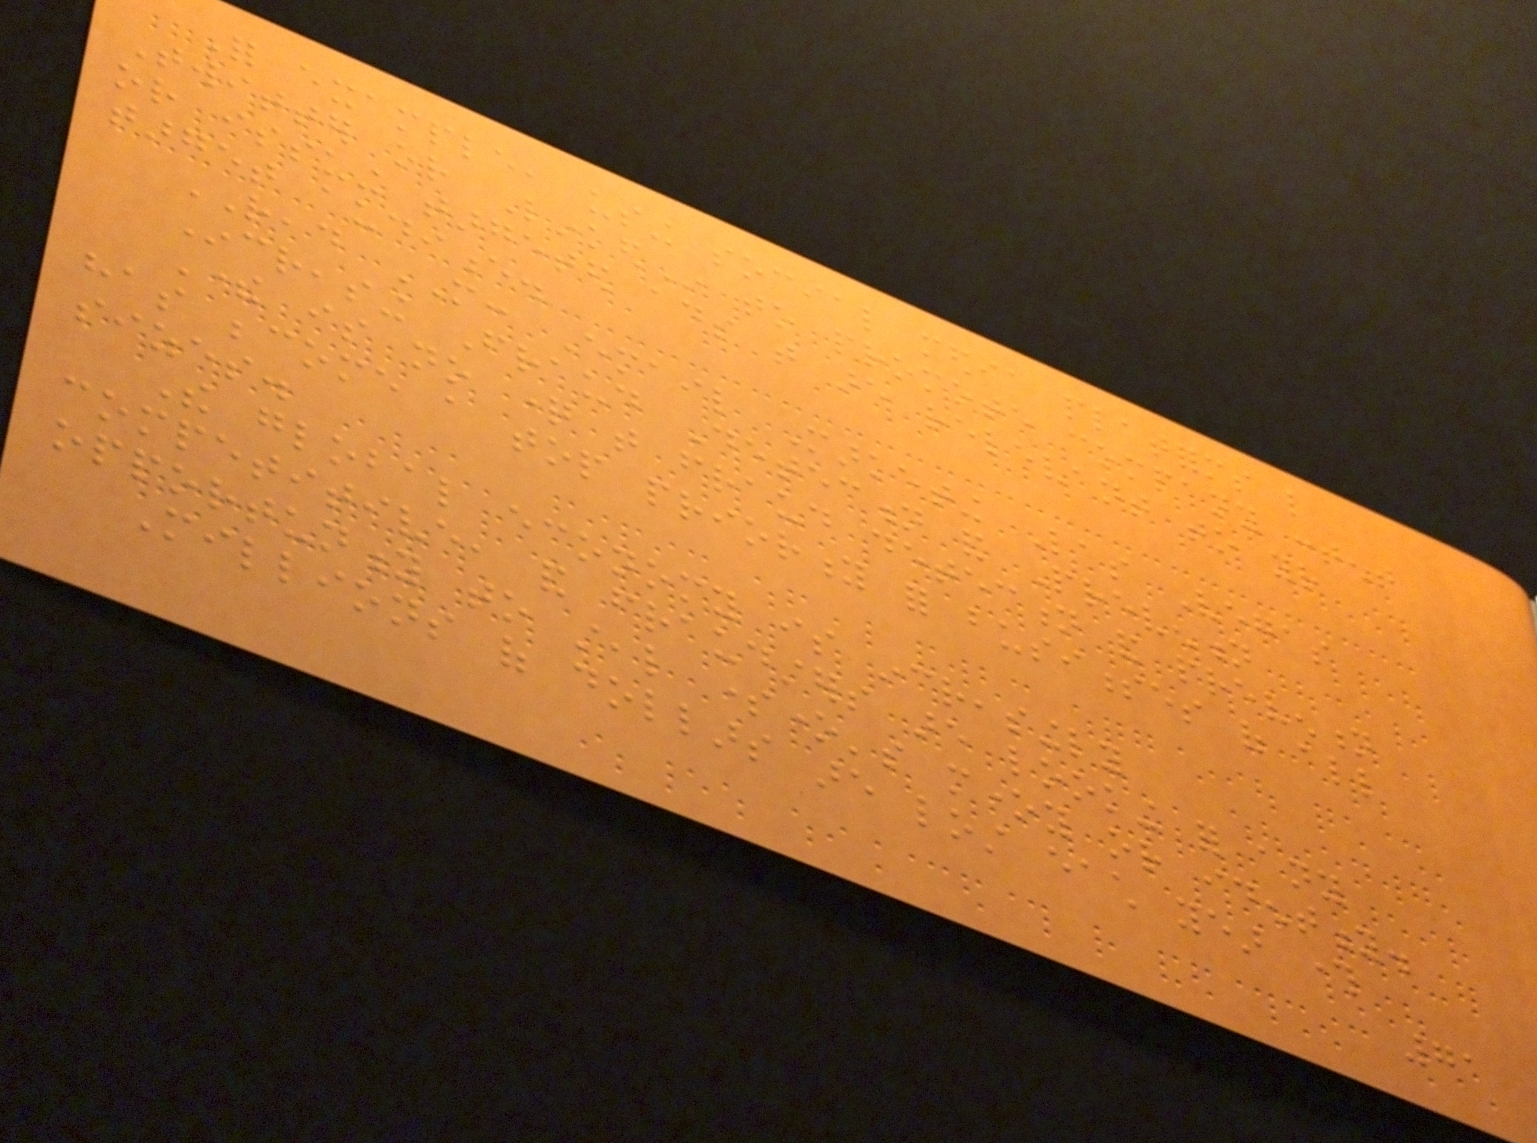For example, using social media platforms like
Twitter or LinkedIn to promote company content
or issuing targeted ads that are relevant to your
target audience.
READ MORE: Email Marketing Las Vegas
Increasing Fraud Detection and Prevention
There is no question that fraud detection and prevention
has become a top priority for businesses of all
sizes.
The global economy is increasingly
competitive, and fraudsters are looking for any
opportunity to steal someone's money or identity.
Millions of dollars are lost each year through
71
